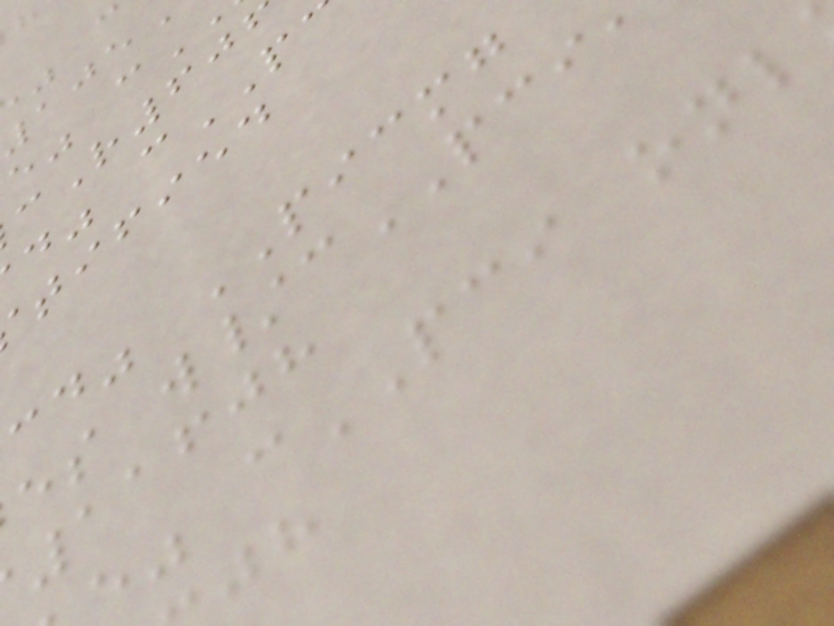cd" PICMG
es w/cPCI
e" cPCI onl
